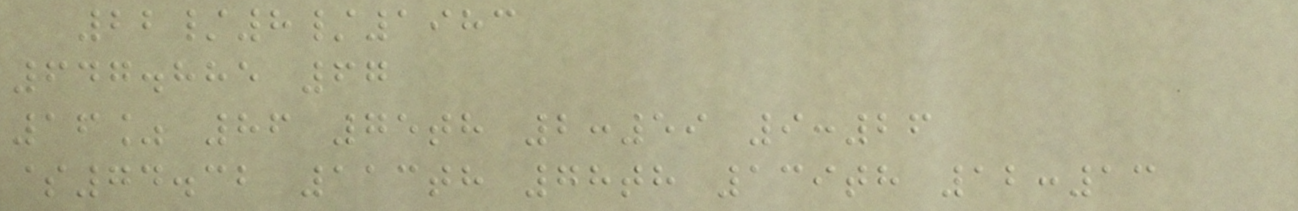22/8/1983
647.885 67
16% 86 75th 2:59 9:26
$74.32 113th 78th 139th 12:13
